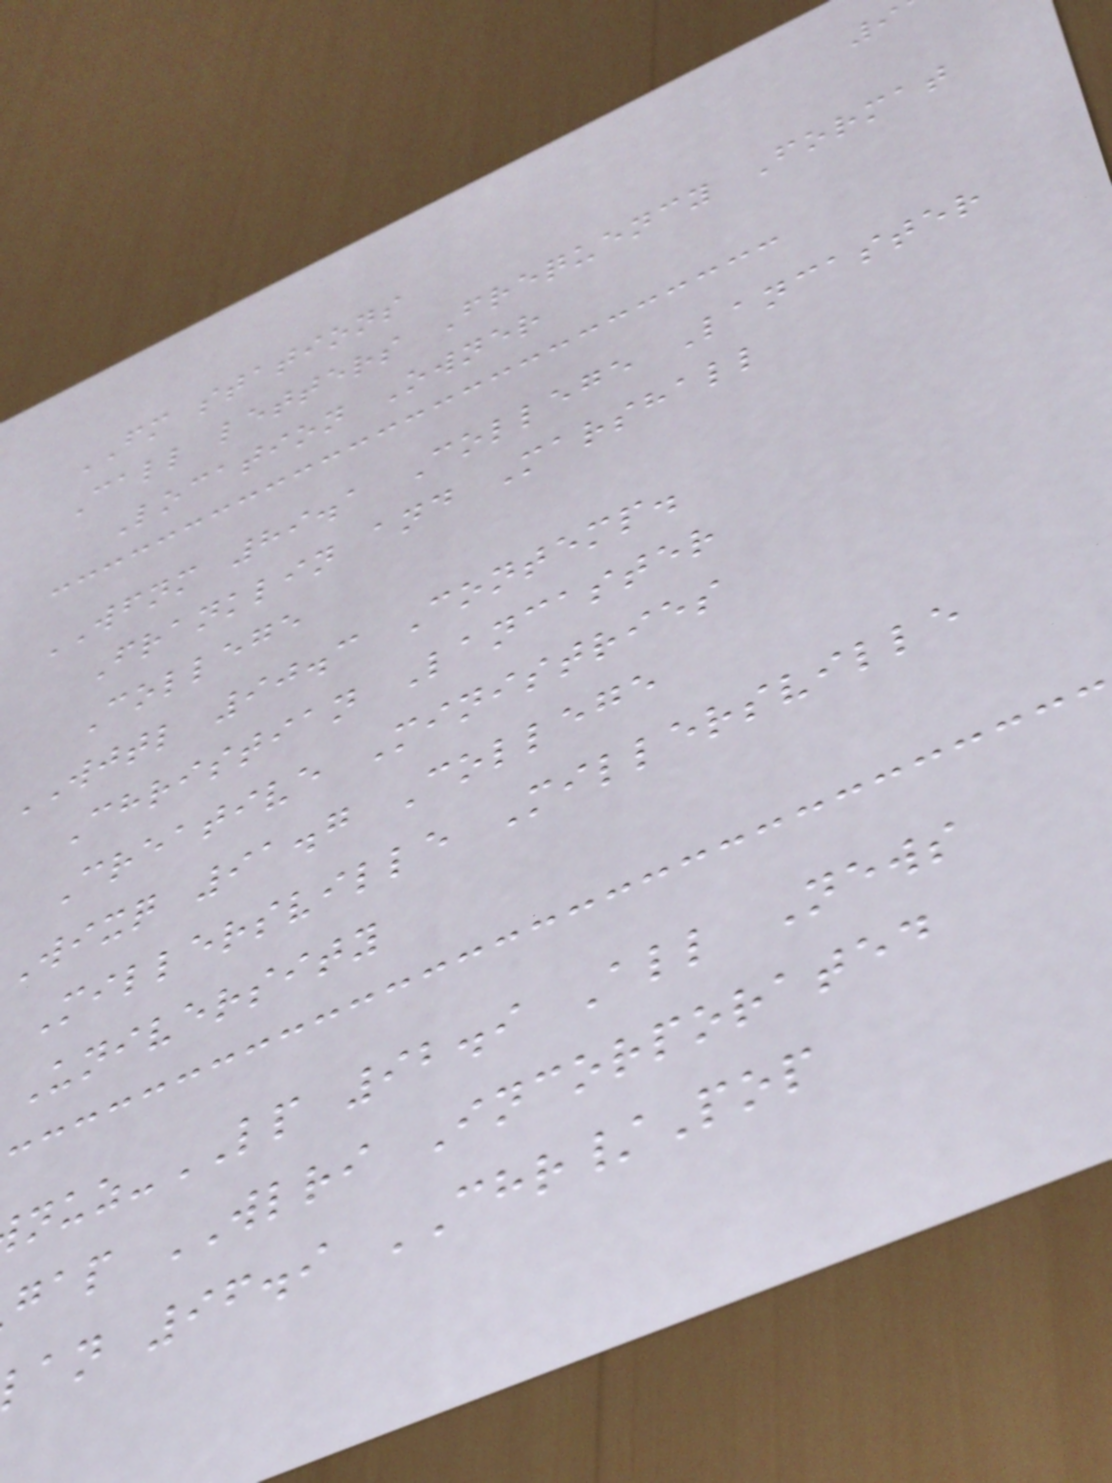FM stations
Call letters Frequency Format
Location Owner
WFNM 89.1 College Lancaster
Franklin and Marshall
College
WJTL 90.3 Contemp.
Christian Lancaster
Creative Ministries
wixq 91.7 College
Millersville Millersville
University
-LP 92.9 All News
gap WLRI Incorporated
an 96.9 CHR/Pop
